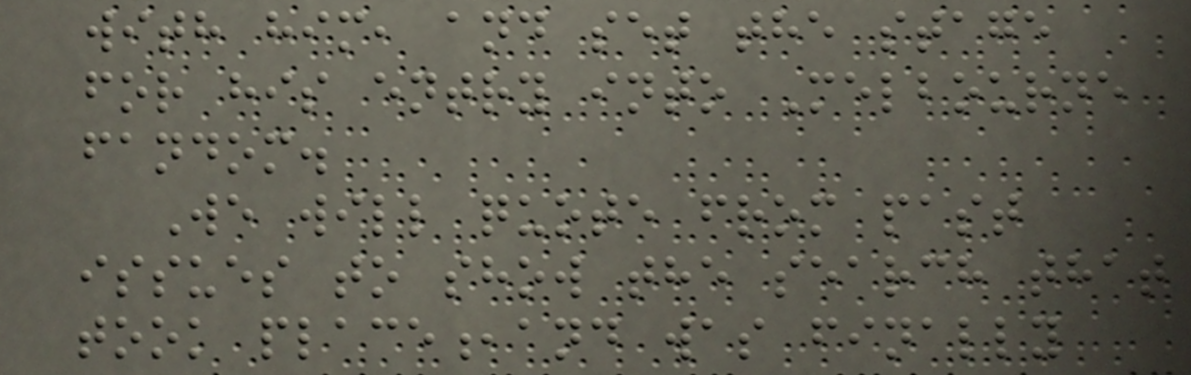with him, and set the stage
for his entry into Melbourne
fandom.
We will quote from past
issues to show the search that
took place,and was finally
